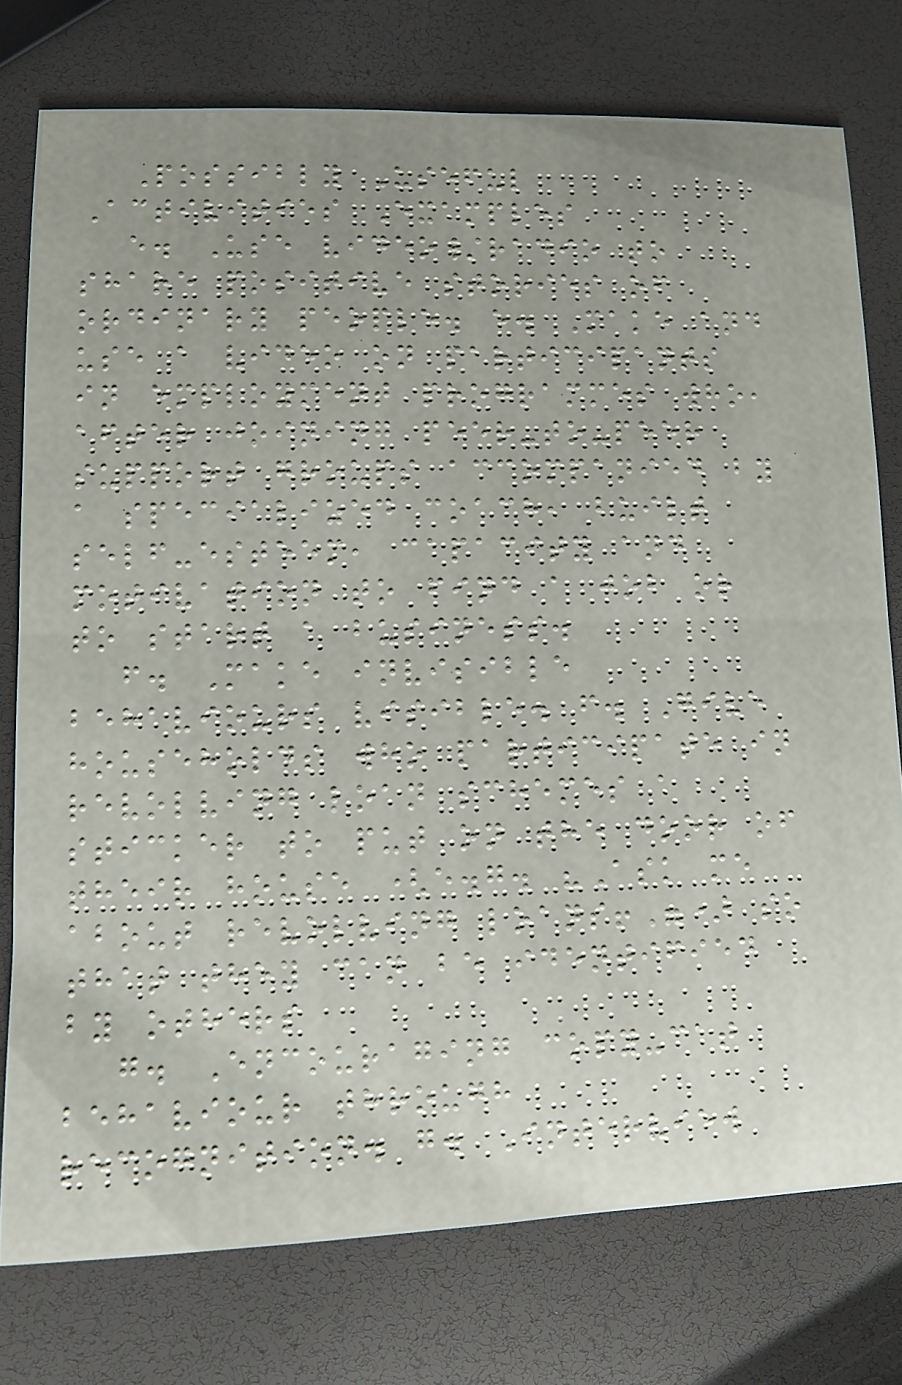Possibly Useful
Activities Examples
e. Use video/radio to
share positive stories of
ordinary people. e. Make and
use a video on participants
in employment programmes who,
after joining peer-to-peer
support groups accompanied by
a specialized coach, built
self-esteem, capacity and
motivation to find a job or
to start a business.
f. Make invisible
behaviours visible. f. Give
households who participate in
revolving loan schemes a
sticker to put on the door of
their house (e.g. "Ask me
about revolving loans!") so
that they can be identified
by others
g. Encouraging copy-cat
behaviour through
recognition. g. Interview
